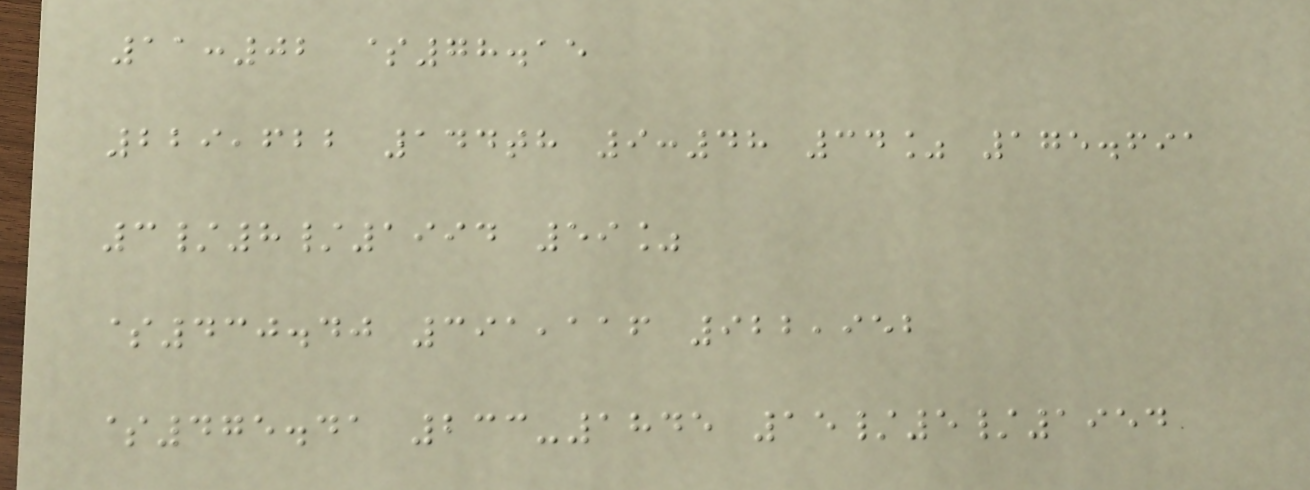11:02 $78.15
229,622 144th 9:48 34% 175.691
3/8/1994 59%
$430.40 391,116 922,952
$475.41 233-1845 15/5/1954
